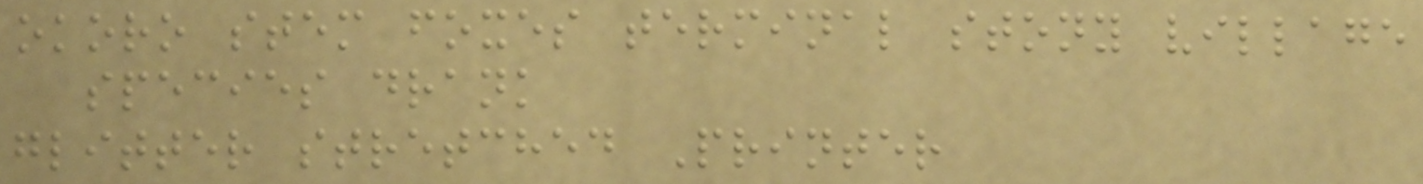okoro stem foxes terminal stony village
species drank
glitter stretched Printer
